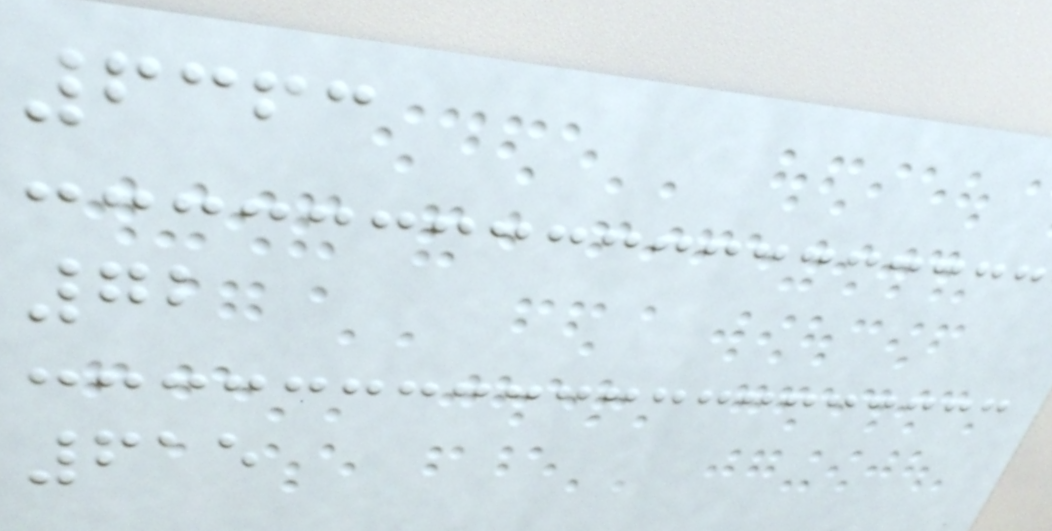6363
72
615
